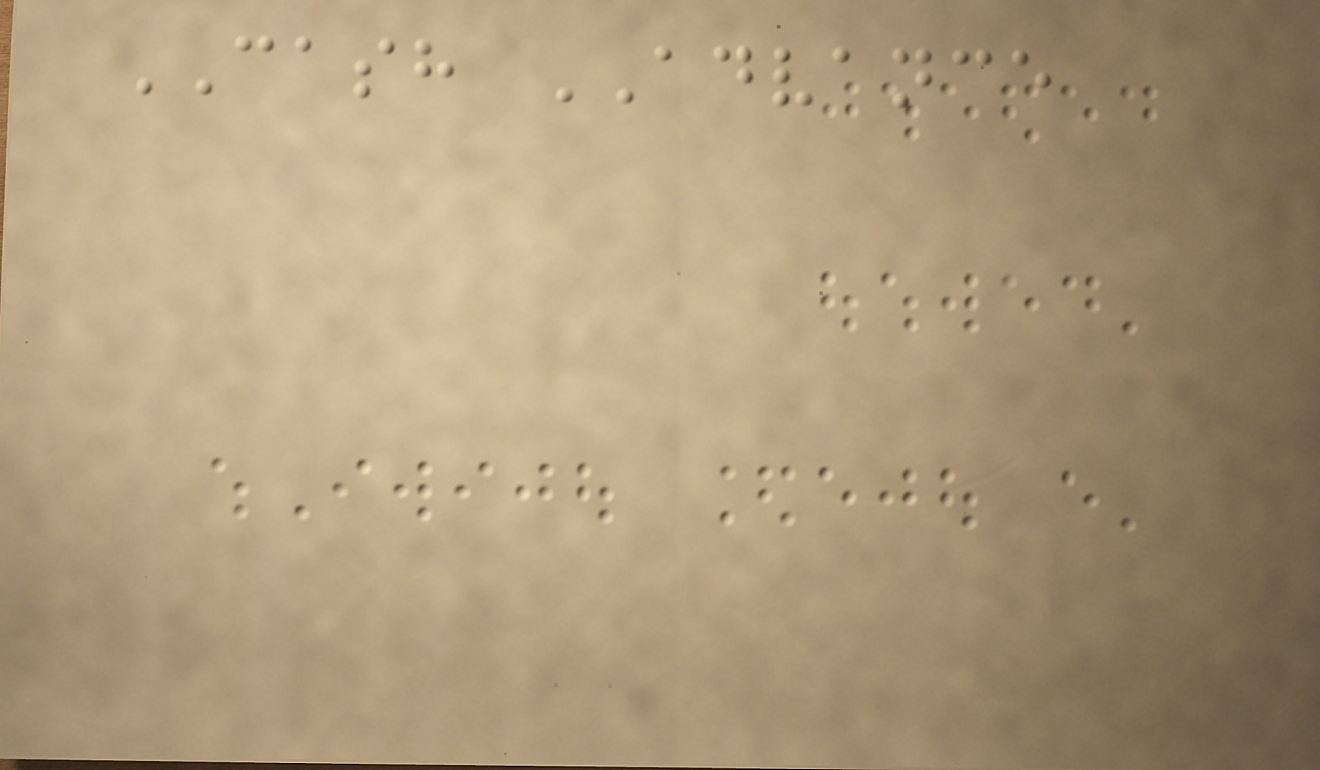CASH ADVANCE
